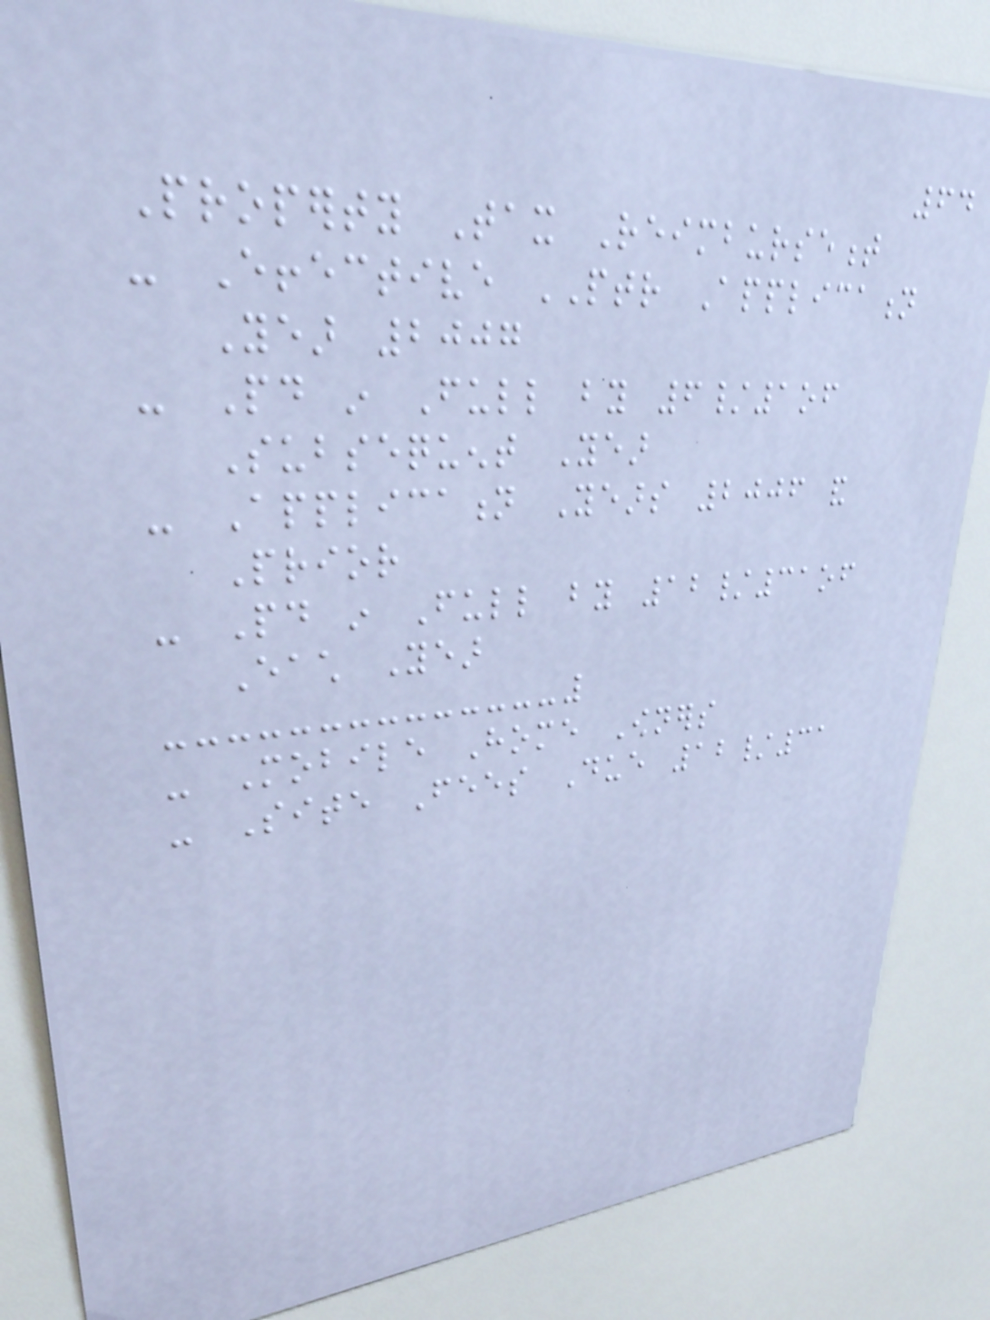64
Property Tax Reimbursement
- Effective PTR Application
Year 2007
- Paid in Full by 6/1of
Subsequent Year
- Application Years 2006 and
Prior
- Paid in Full by 12/31of
Each Year
- Mobile Home Owners
- Site Fees Due 12/31
